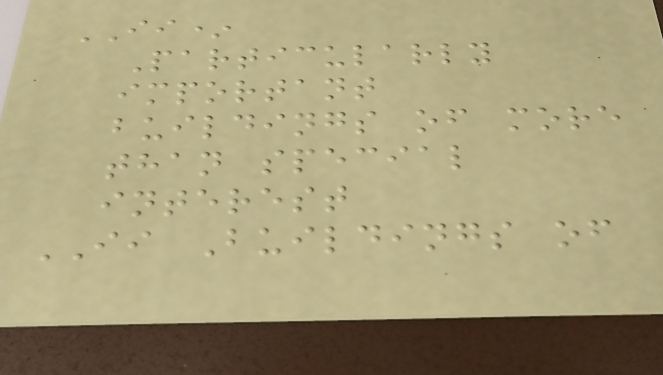II*
Particularly
important
buildings of more
than special
interest
II Buildings of
